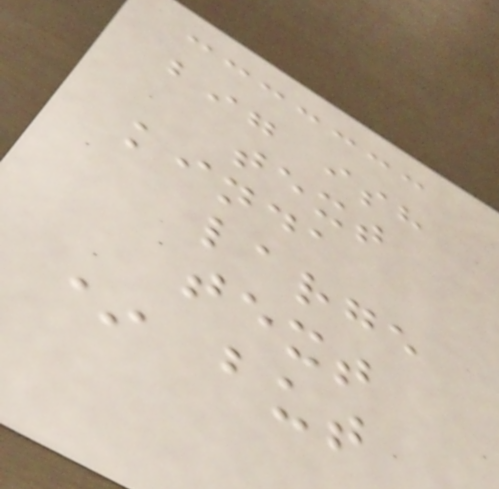big ish
text
kinda
large
text
* but
